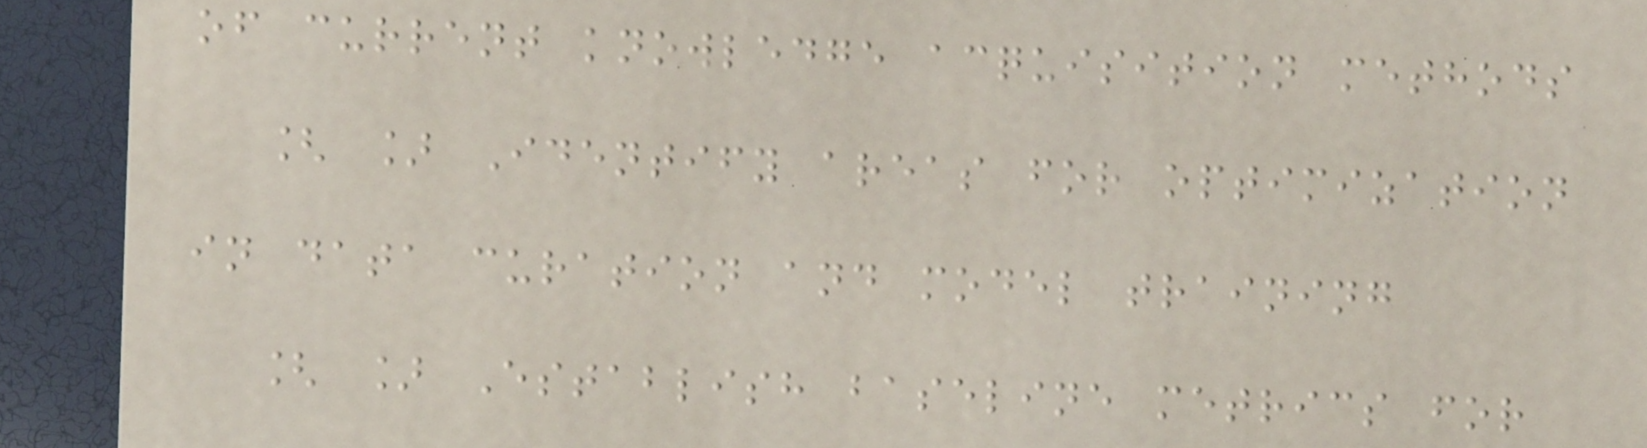of current knowledge acquisition methods
[ ] Identify areas for optimization
in data curation and model training
[ ] Establish baseline metrics for
